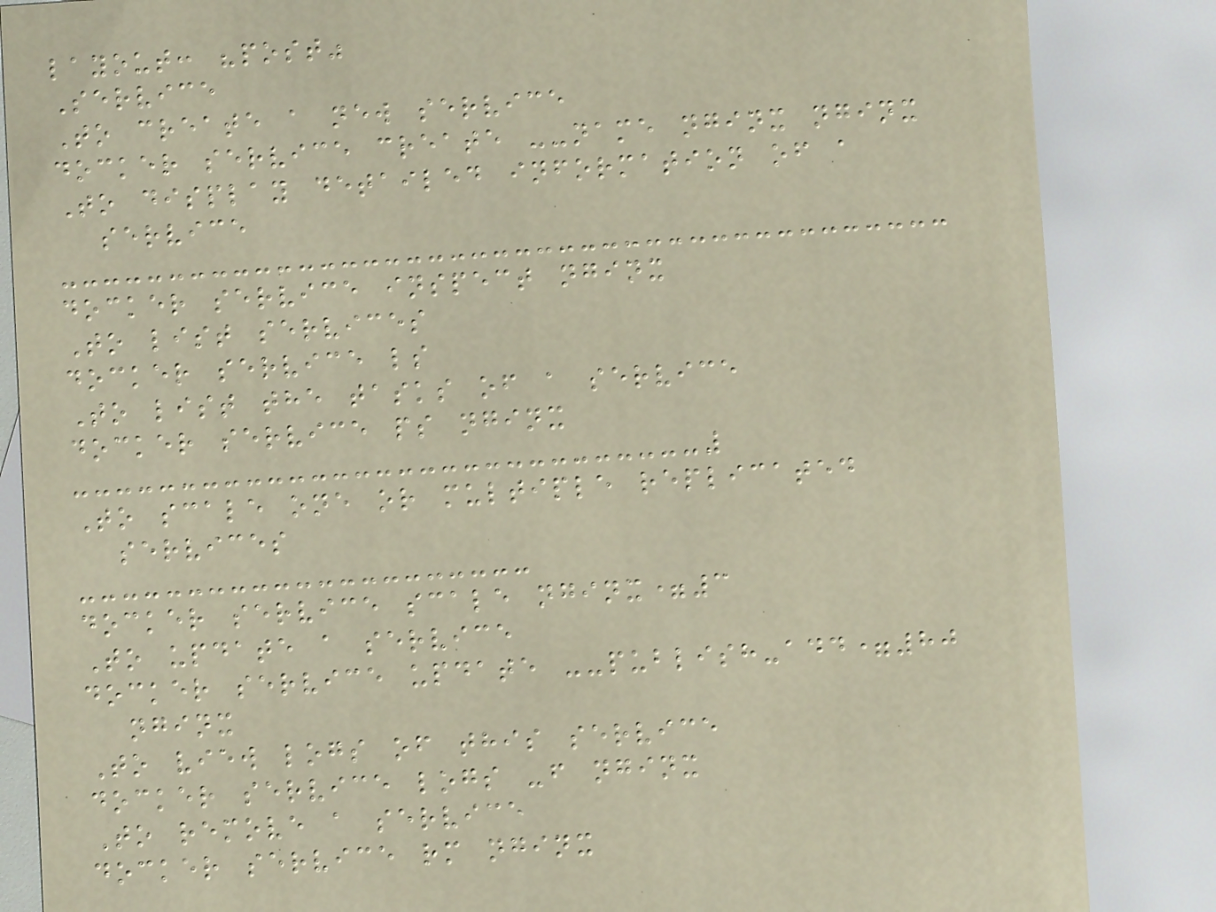layout: "post"
Service
To create a new service
docker service create --name nginx nginx
To display detailed information of a
service
docker service inspect nginx
To list services
docker service ls
To list the tasks of a service
docker service ps nginx
To scale one or multiple replicated
services
docker service scale nginx=3
To update a service
docker service update --publish-add=80
nginx
To view logs of this service
docker service logs -f nginx
To remove a service
docker service rm nginx
